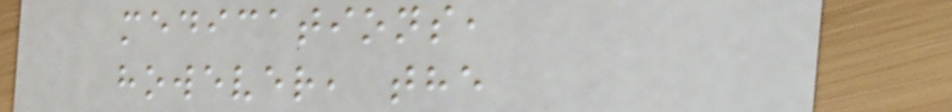medications,
however, the
